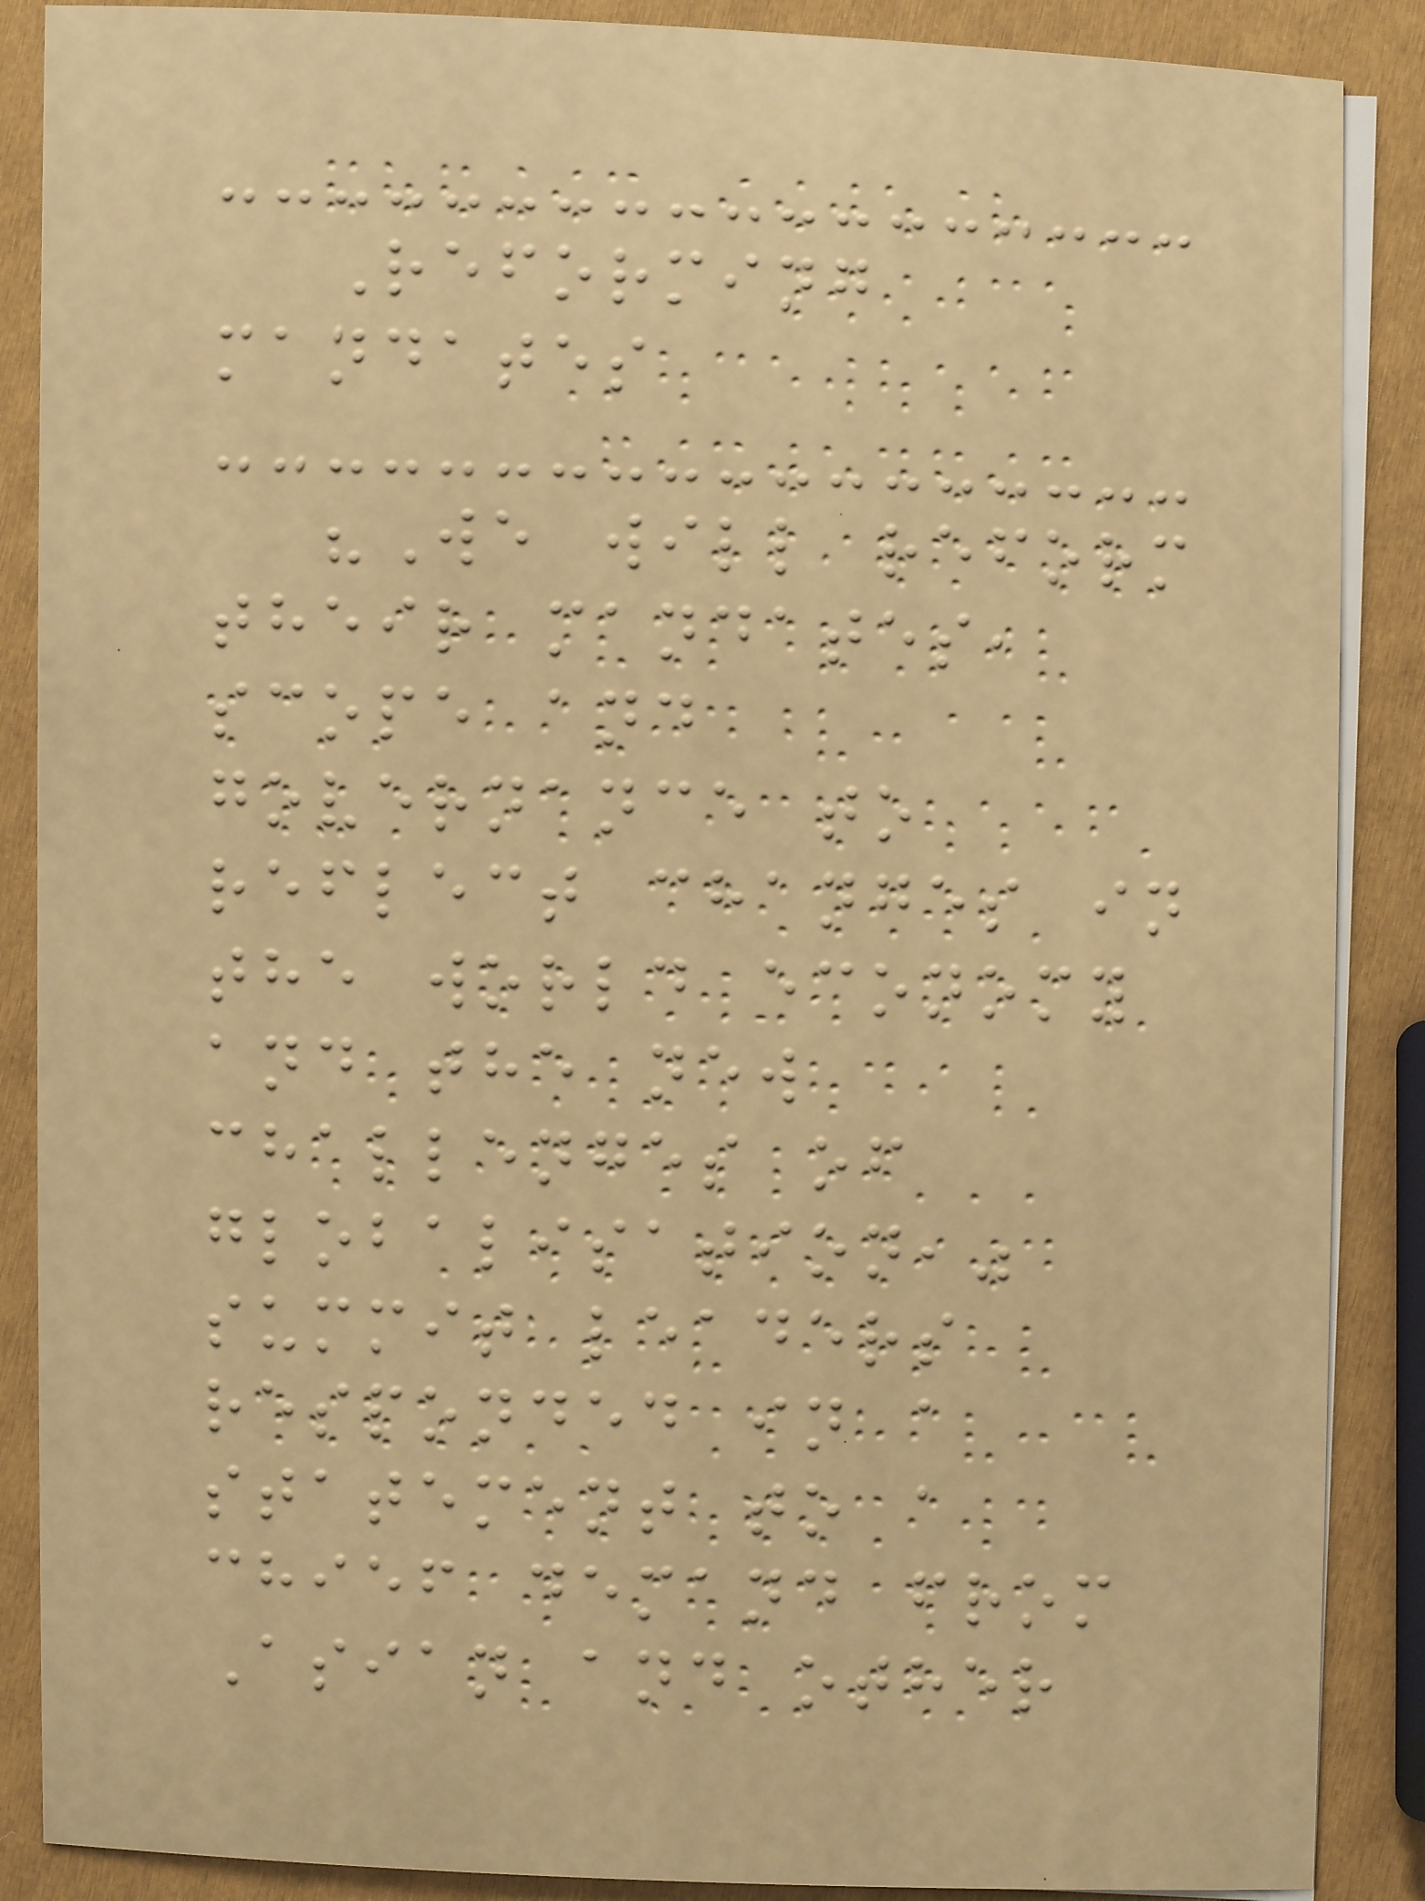Reforming
mandates
"We will reform
their mandates,
scope and
governance to
reflect changes in
the world economy
and the new
challenges of
globalisation,"
summit leaders
responded in a
statement to a
chief demand from
Asian and other
